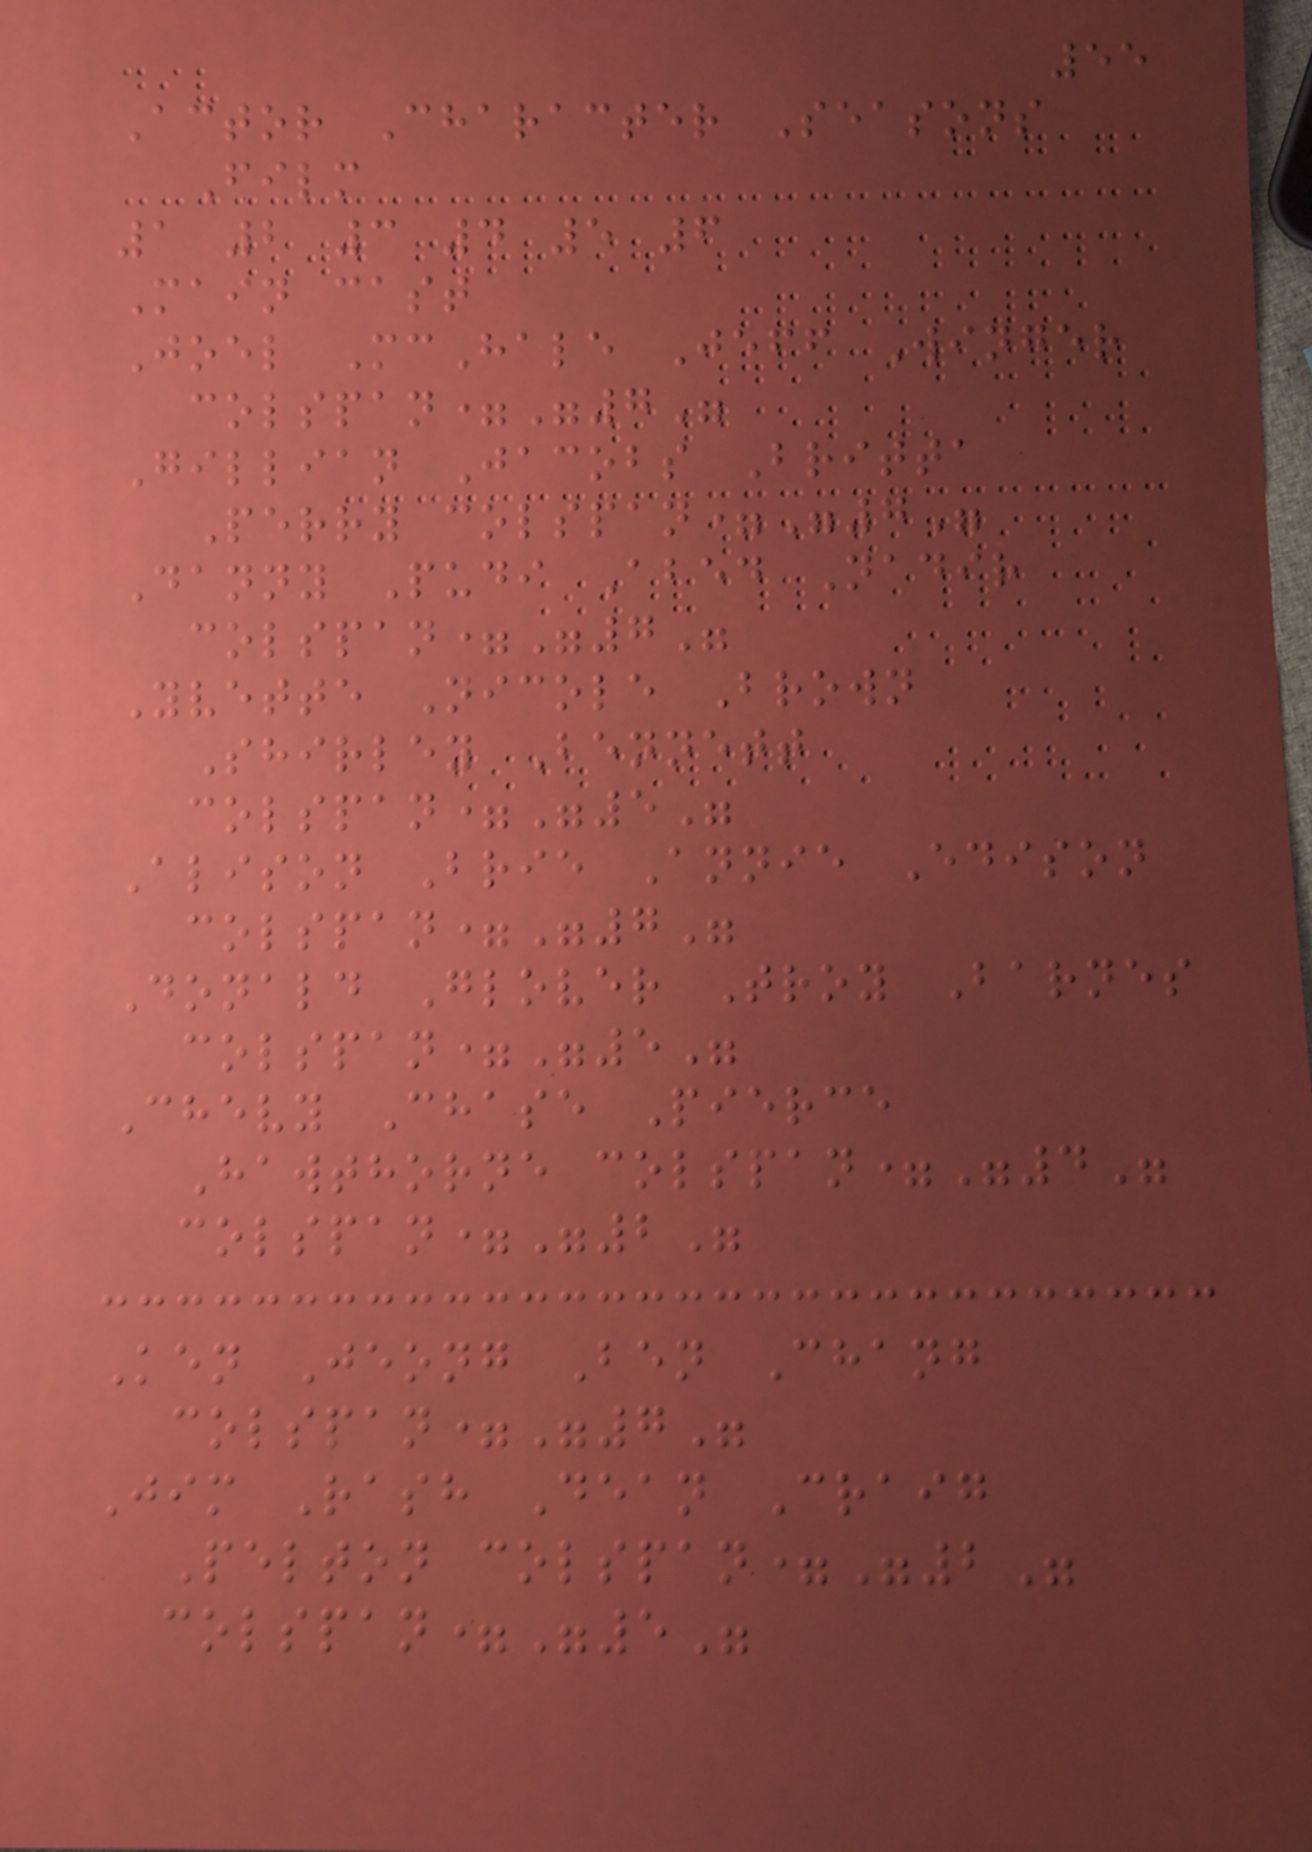55
Actor Character Seasons
Film
1 2 3 4 5 6
Main cast
Joel McHale Jeff Winger
colspan="7"
Gillian Jacobs Britta
Perry colspan="7"
Danny Pudi Abed Nadir
colspan="7"
Yvette Nicole Brown
Shirley Bennett
colspan="5"
Alison Brie Annie Edison
colspan="7"
Donald Glover Troy Barnes
colspan="5"
Chevy Chase Pierce
Hawthorne colspan="4"
colspan="2"
Ken Jeong Ben Chang
colspan="7"
Jim Rash Dean Craig
Pelton colspan="2"
colspan="5"
